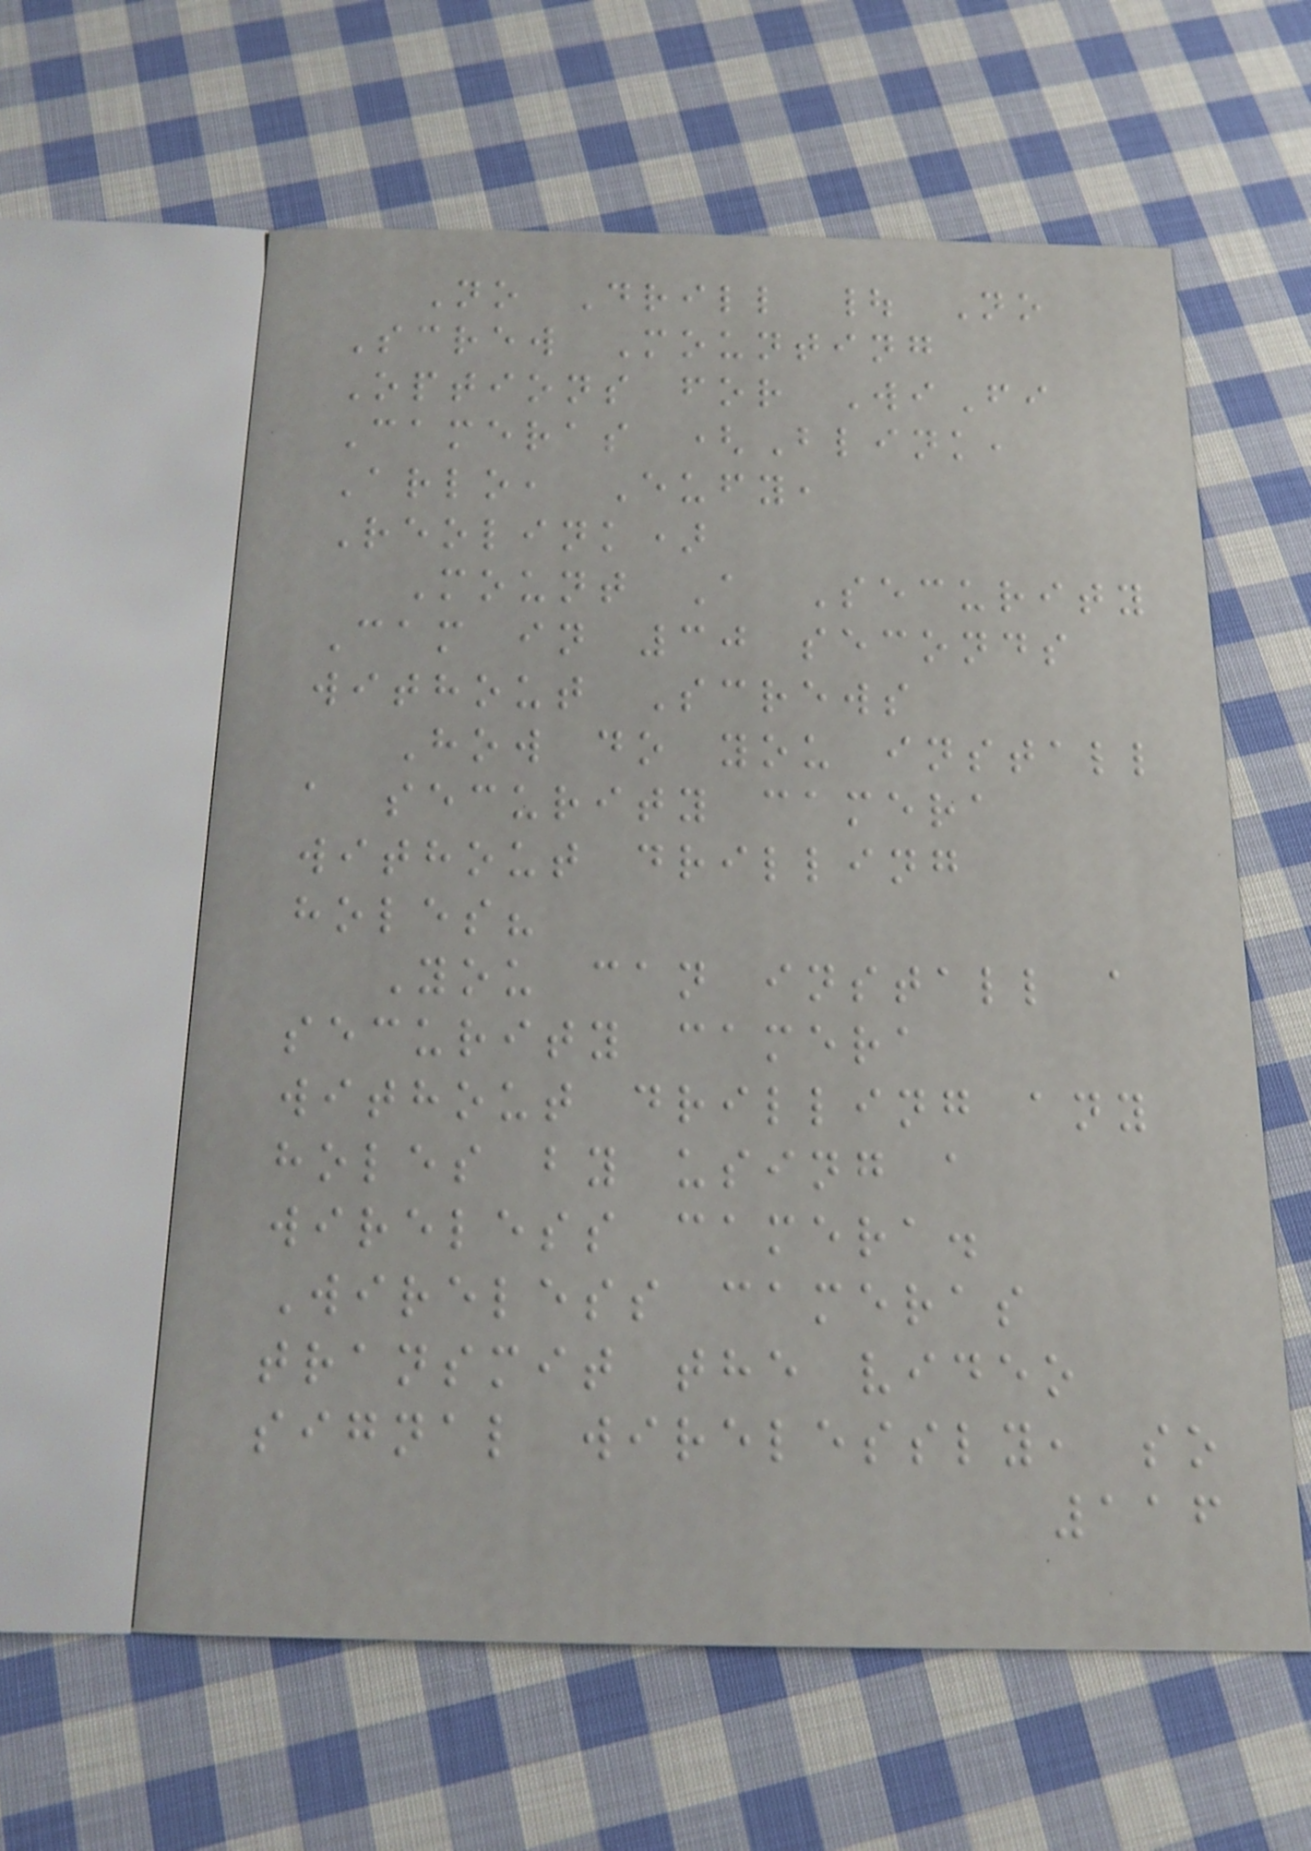No Drill | No
Screw Mounting
Options for WiFi
Cameras (Blink,
Arlo, Eufy,
Reolink)
Mount A Security
Cam in 30 seconds
without Screws
How do you install
a security camera
without drilling
holes?
You can install a
security camera
without drilling any
holes by using a
wireless camera.
Wireless cameras
transmit the video
signal wirelessly, so
116
